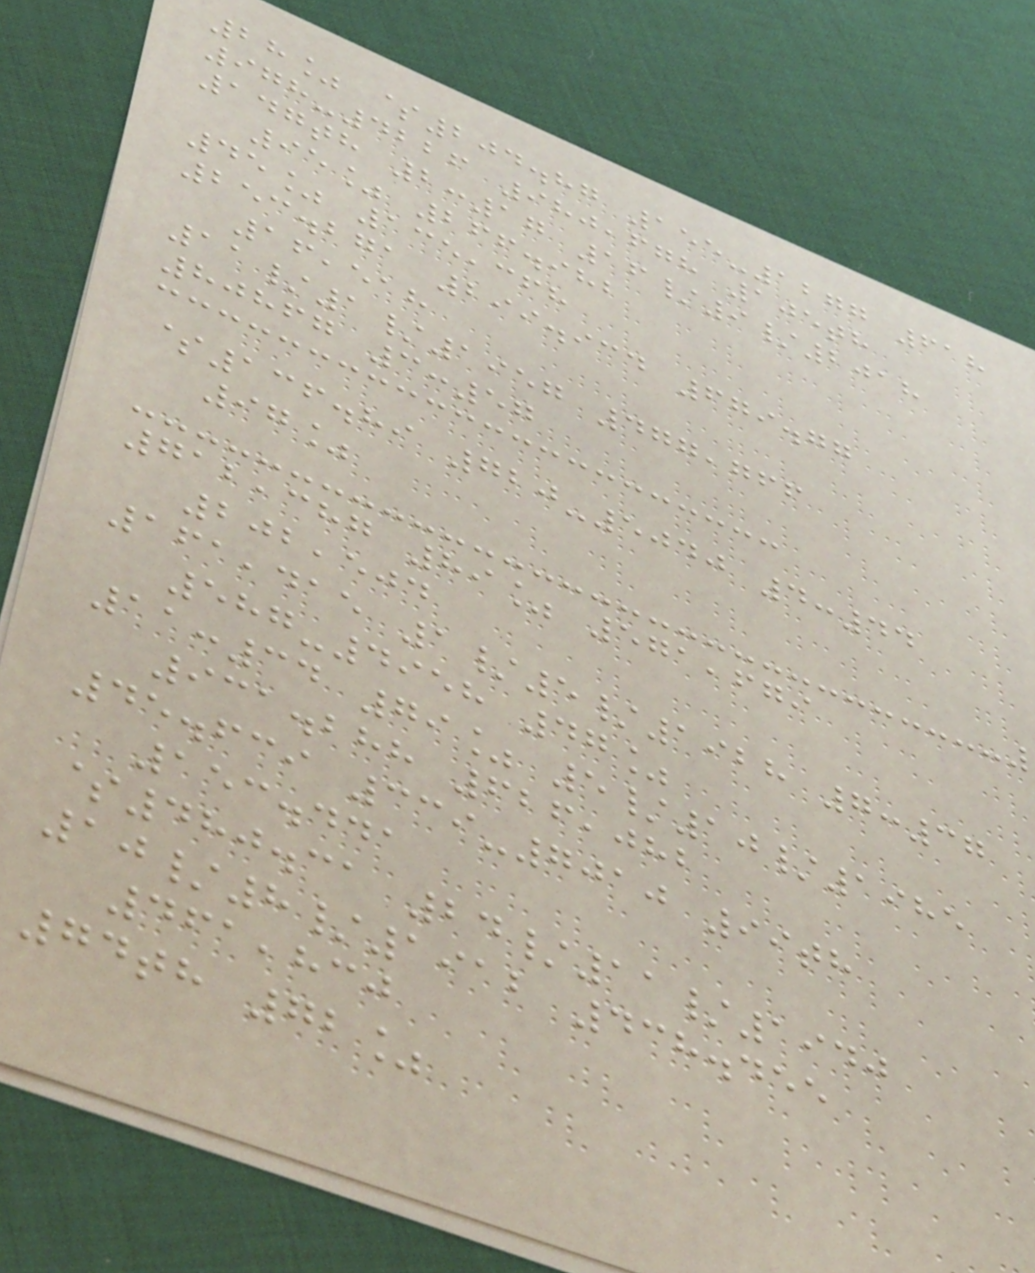28% $204.87 155-1277 618
978-4226 980,678 105th
147th 2:17 16/9/2018
95% 266.982
45% 135,368
253.271 299.934 679.77
16,518
11/1/1957 477,766
80867 3:57
$136.89 720-5040 4:44
97%
712,387 89% 571,679
202,504
161,415 1/5/1928 7:37
587-4958 47%
11:34 79% 5/10/1985
931.288 626,082
45.639 339-7010 99th
153.441
$480.31 24/11/1940
10/8/1912 438.455
461,830
74th 72%
